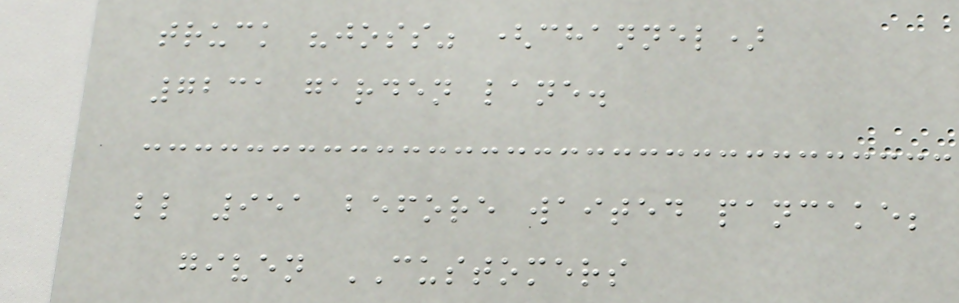truck "joss" (channel)
7231 garden lane.
ll 951 before waited pancake;
given CUSTOMERS
